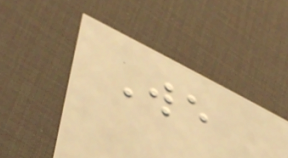We
